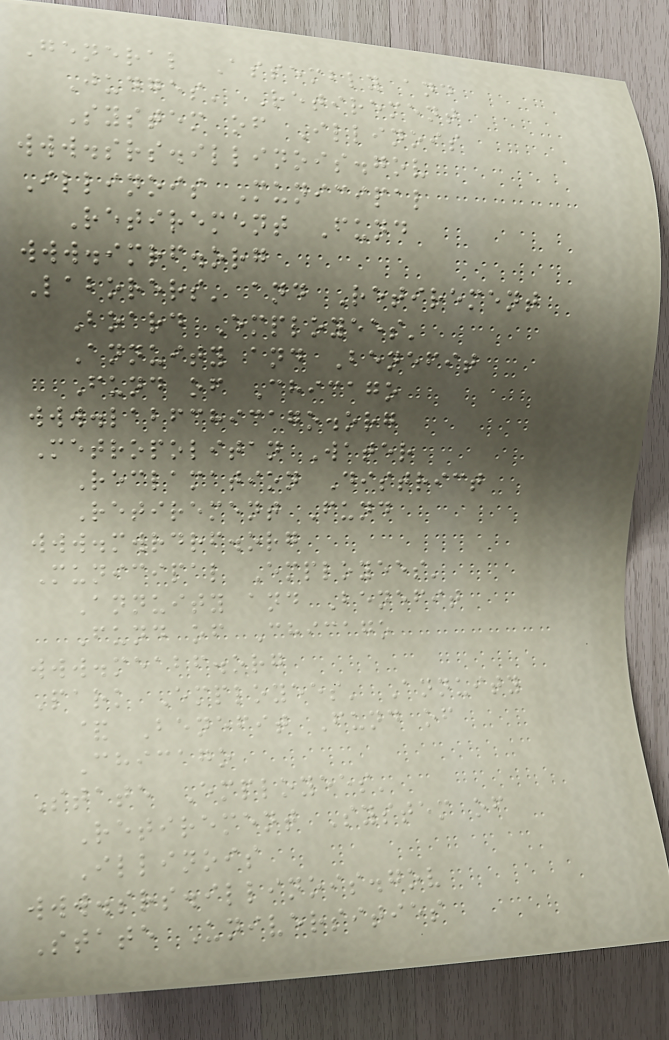General Assembly and
Judges' Retirement
System of Illinois
www.srs.illinois.gov
Illinois Municipal
Retirement Fund
www.imrf.org
Laborers' and Retirement
Board Employees'
Annuity and Benefit
Fund of Chicago
www.labfchicago.org
Metropolitan Water
Reclamation District
Retirement Fund
www.mwrdrf.org
Municipal Employees'
Annuity and Benefit
Fund of Chicago
www.meabf.org
Park Employees' Annuity
& Benefit Fund of
Chicago
State Employees'
Retirement System of
Illinois
www.srs.illinois.gov
State Universities
